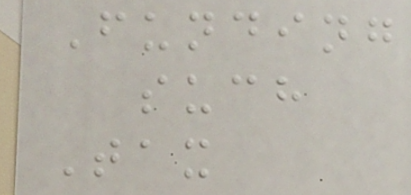Funding
such
Tax
